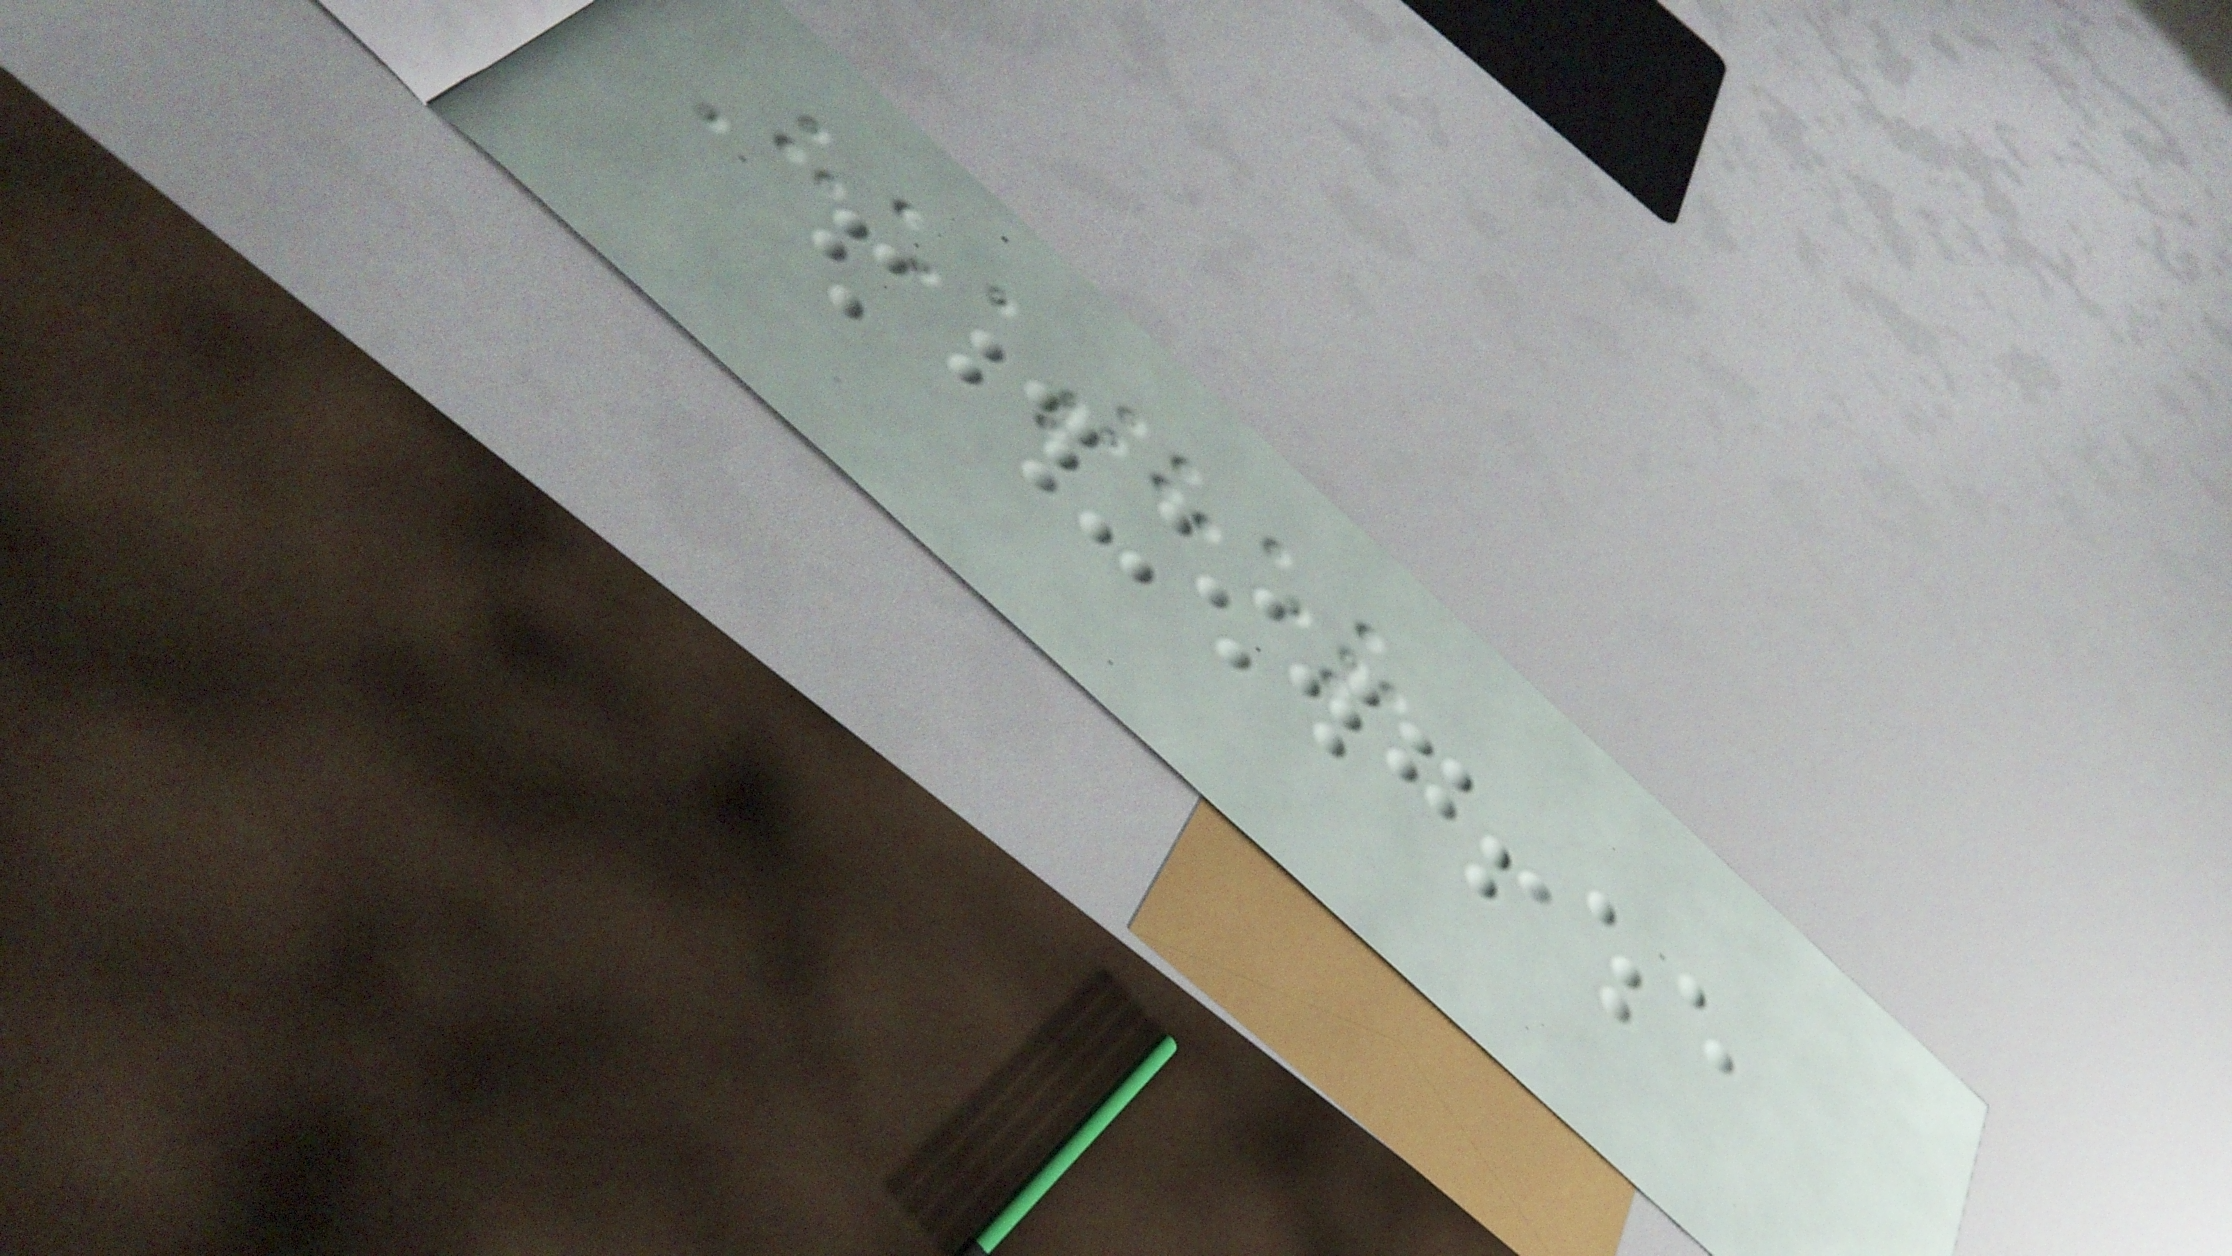Heather
